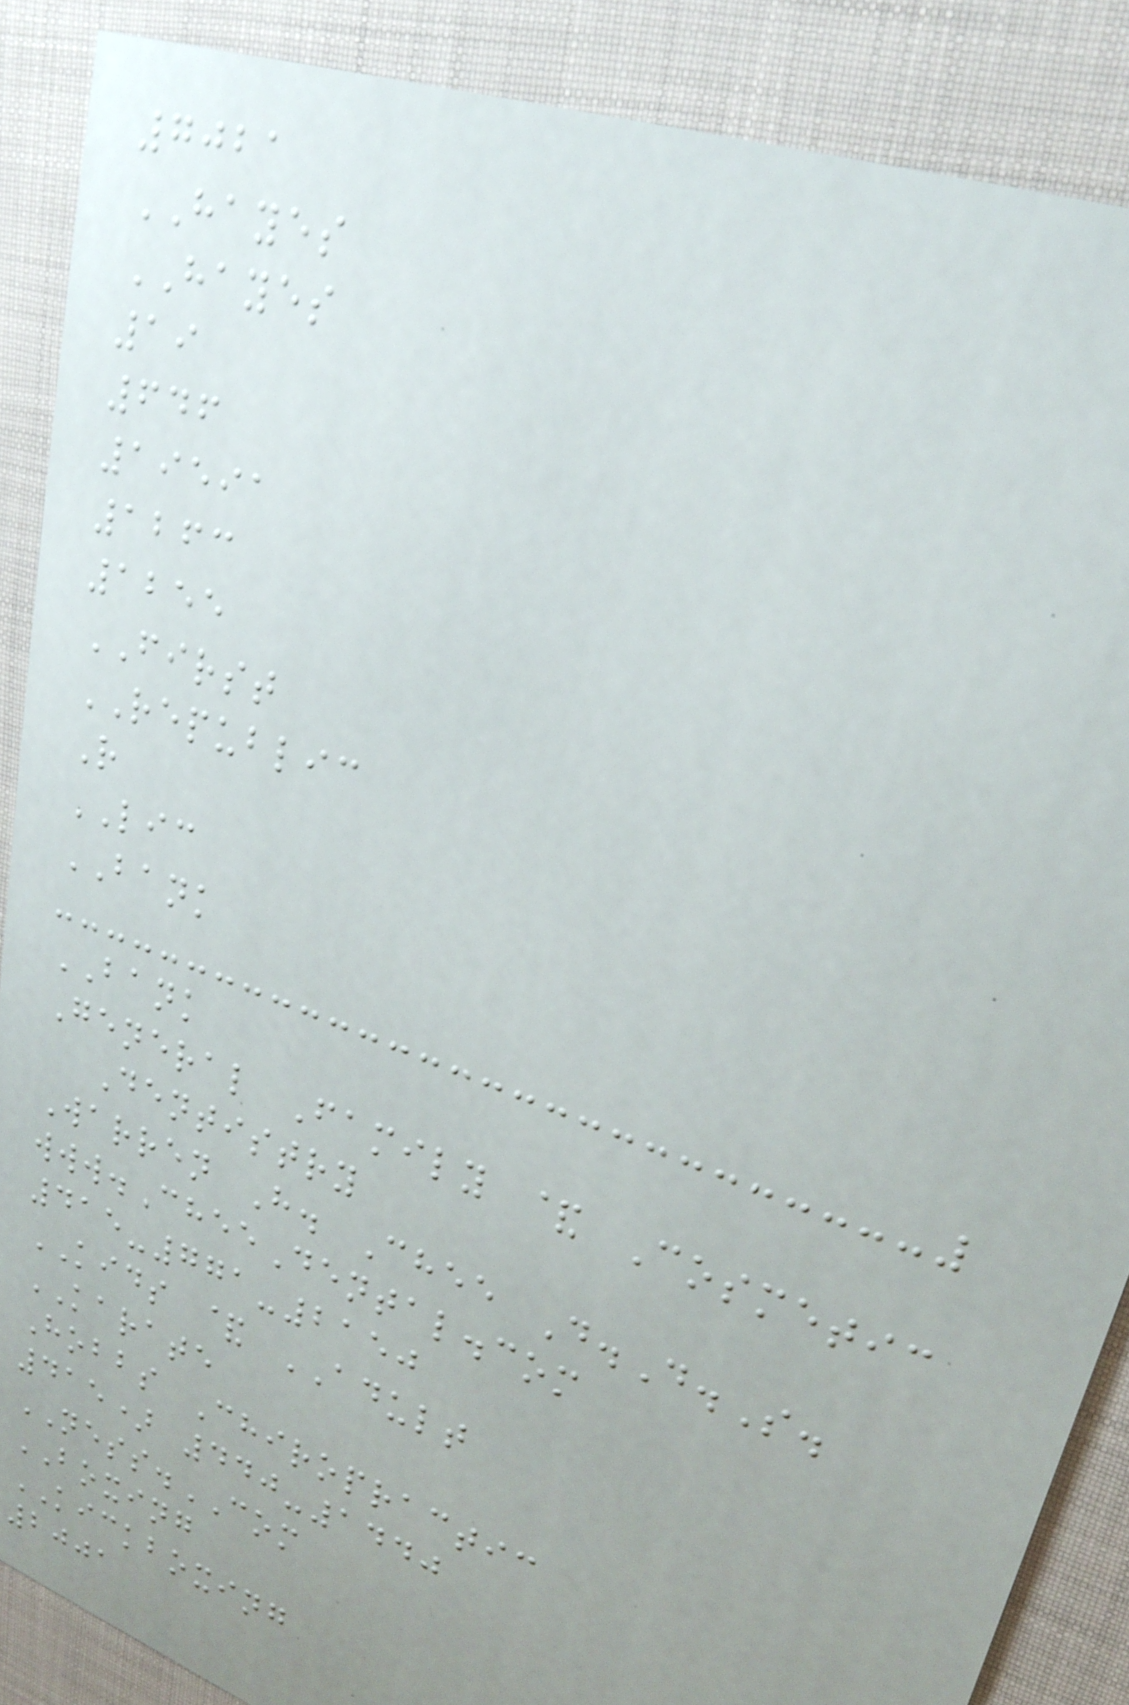7021
HAYES
HAYES
19
646
19591
1263
1255
FIRST
REPUBLIC
R
LIC
BANK
BANK
General Family & Cosmetic
Dentistry
Warren H. Chee D.D.S.
www.CheeDental.com
415-771-2150
KIDS & ADULT
KARATE
Hobbs Chiropractic
415) 440-1440
NESS.COM
BOXING
KICKBOXING
2001
